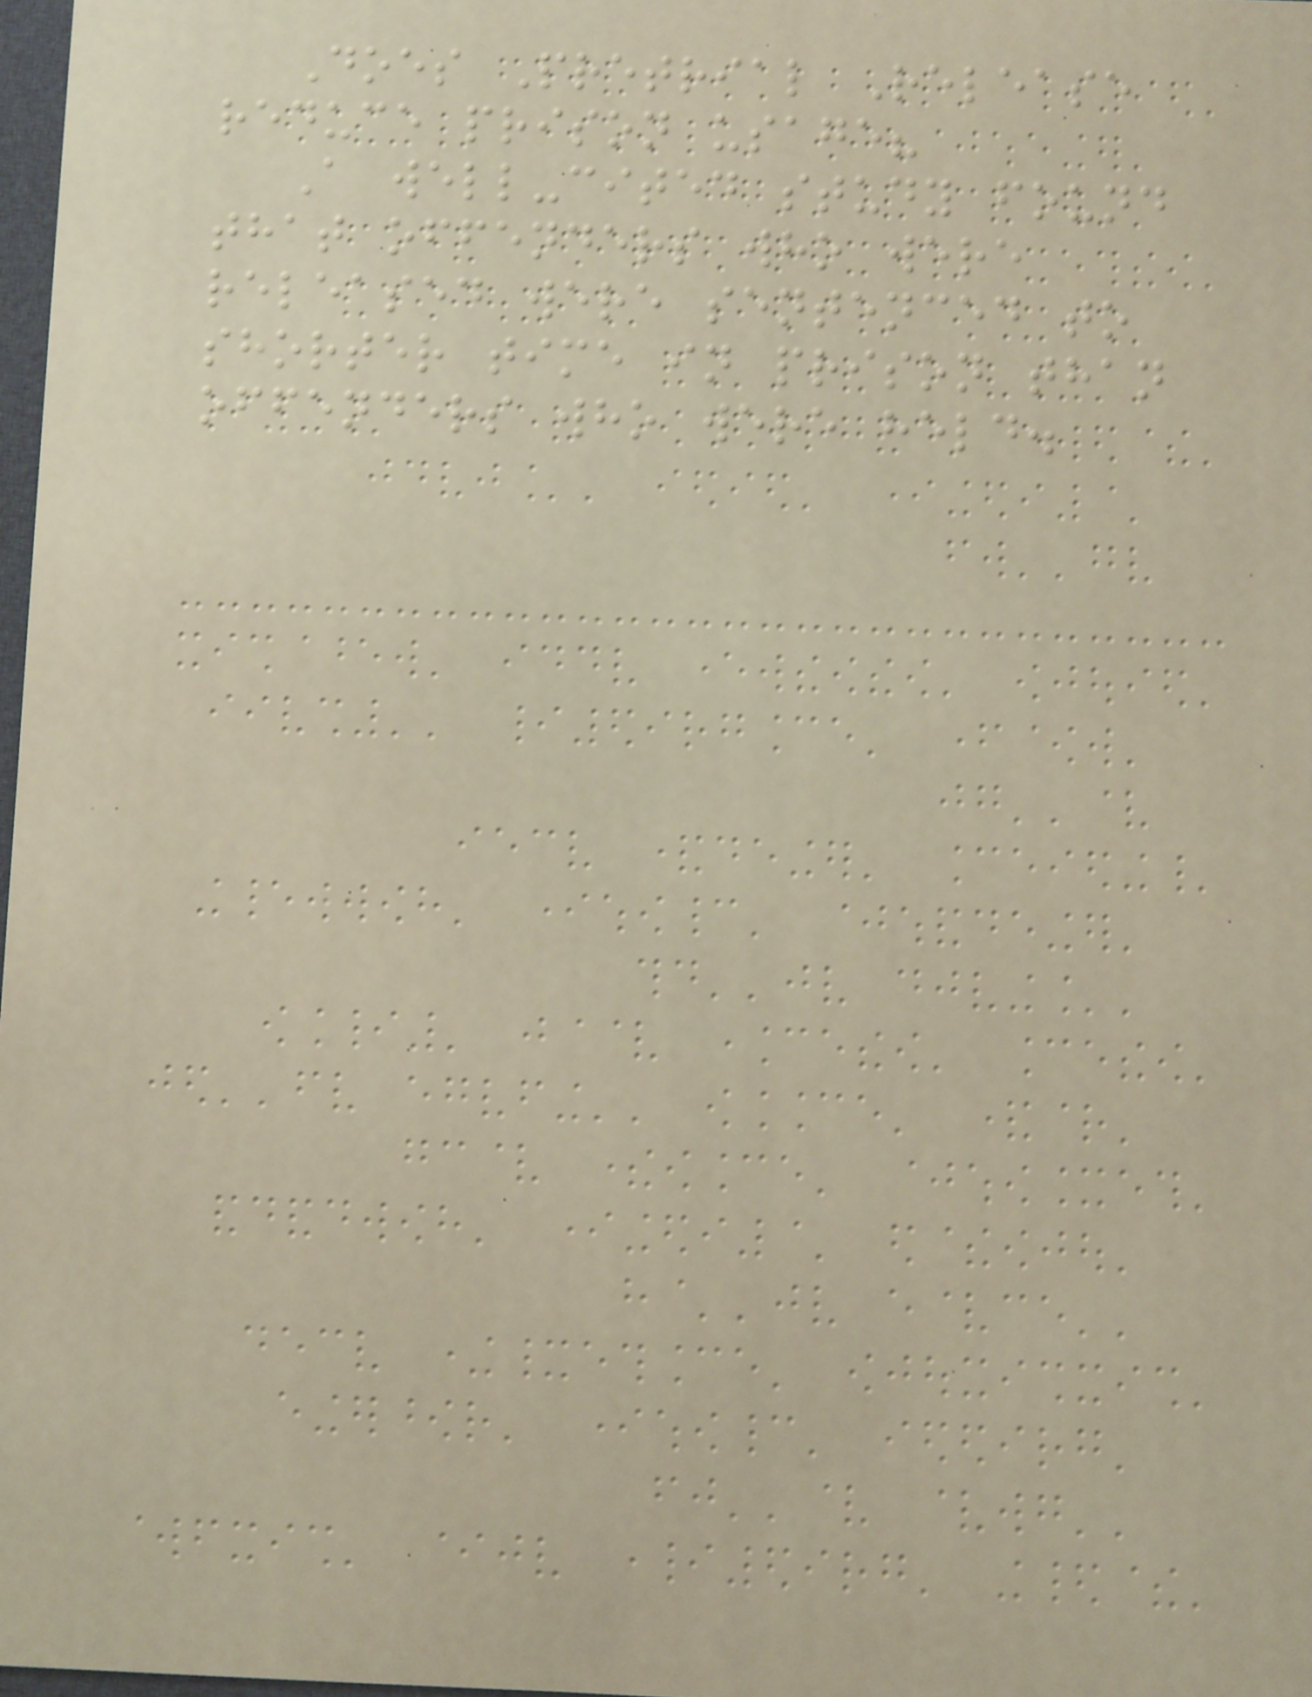Does Pretrial Release
reduce prison usage?
A well-cited study found
that offenders who were
released were sentenced to
shorter time in prison than
offenders who were held.
